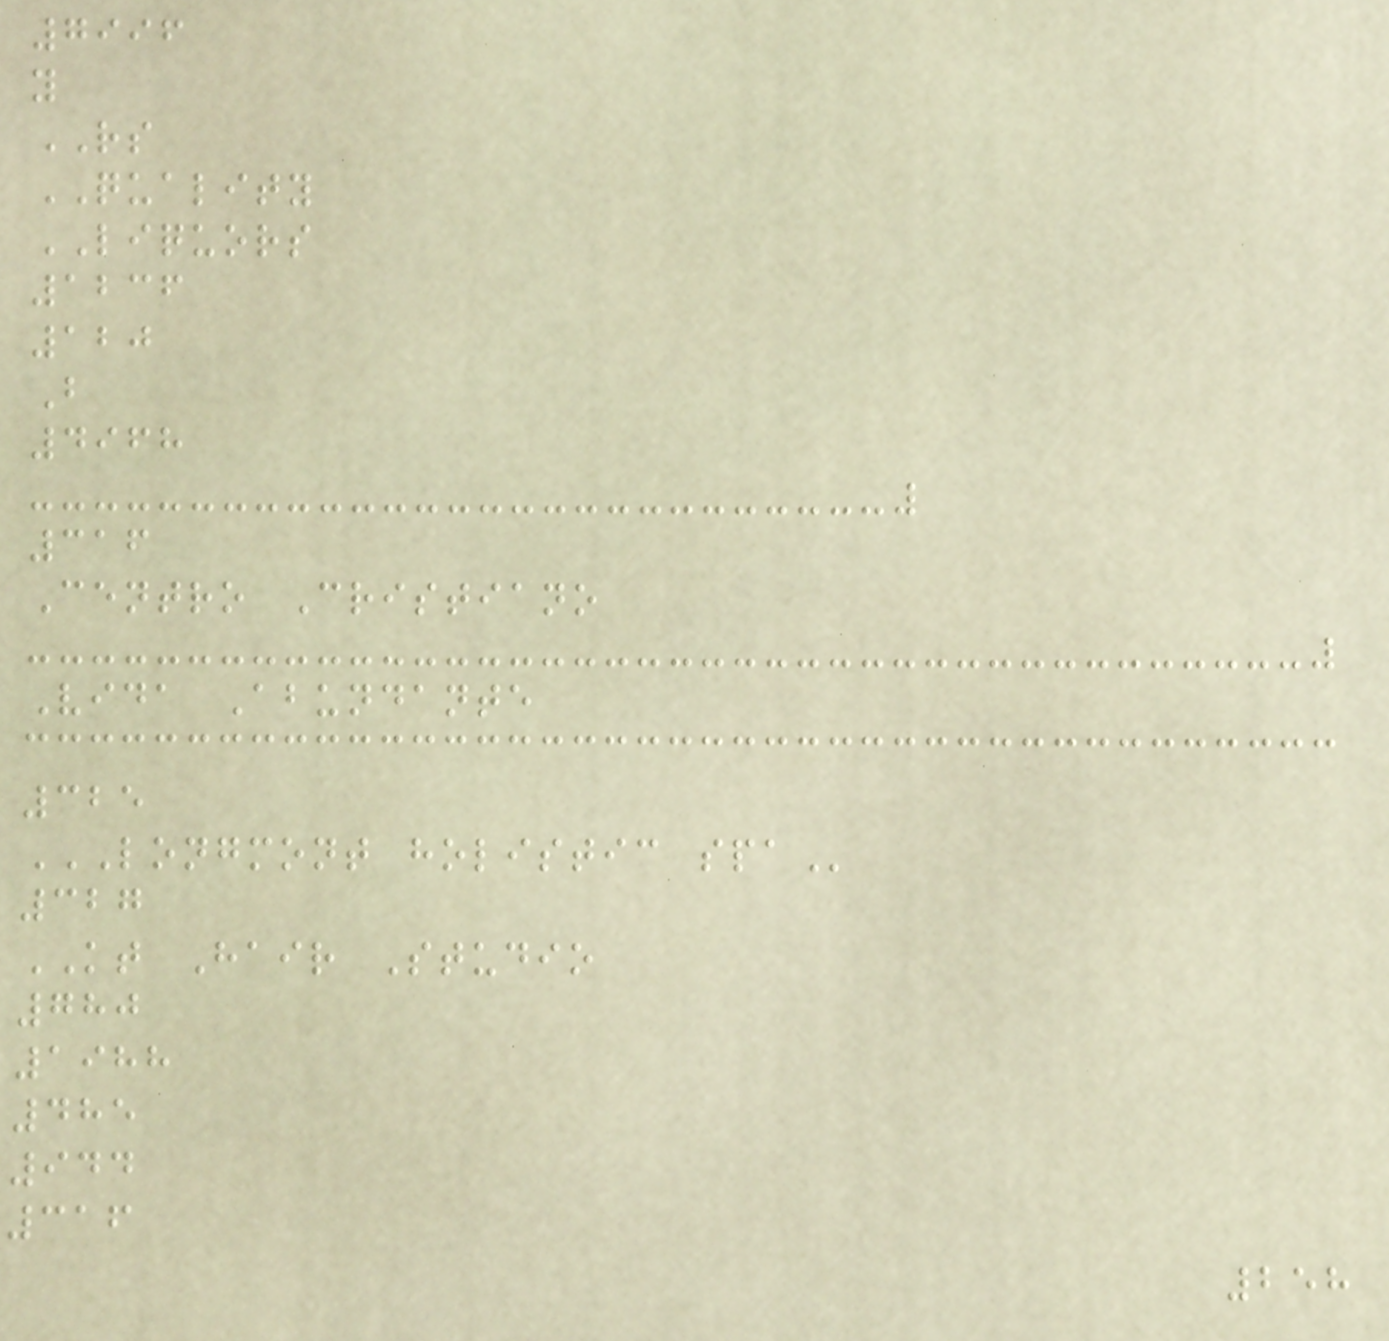7996
y
RS
QUALITY
LIQUORS
1236
120
B
4968
316
Centro Cristiano
Vida Abundante
325
LONGMONT HOLISTIC SPA
327
KT Hair Studio
780
1988
485
944
316
258
